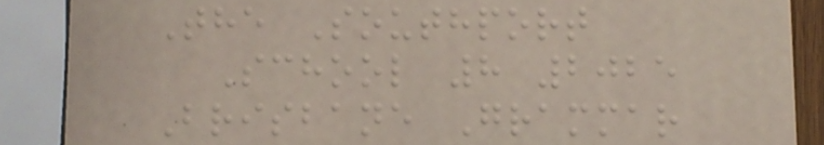The Southport
School 8 2025
Brisbane Grammar
